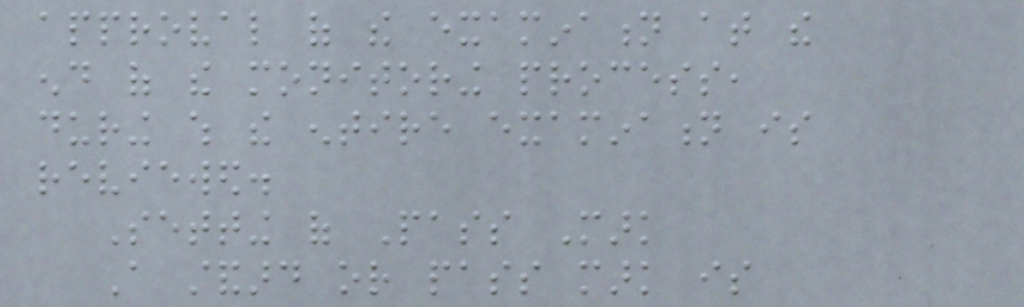approval of the examination at the
end of the monitoring process,
during which the entire examination is
reviewed.
Setting of Pass Mark
A standard or pass mark is
